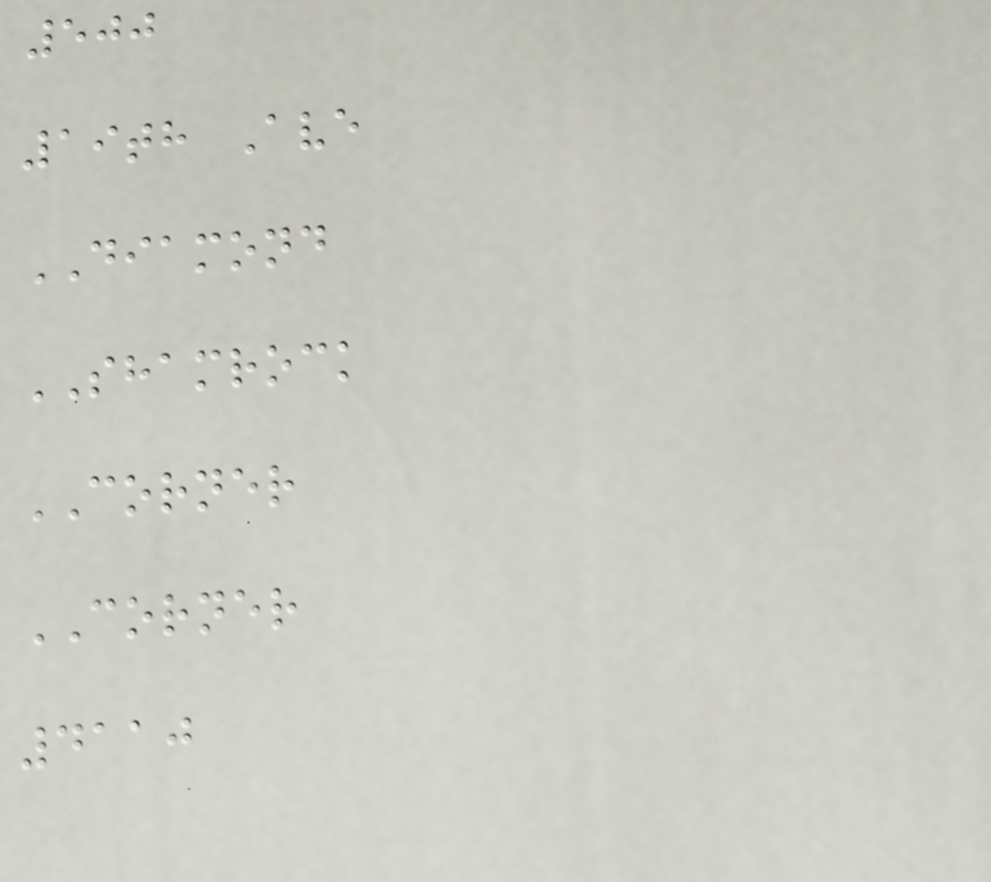500
19th Ave
DIAMOND
SHAMROCK
CORNER
CORNER
4110
